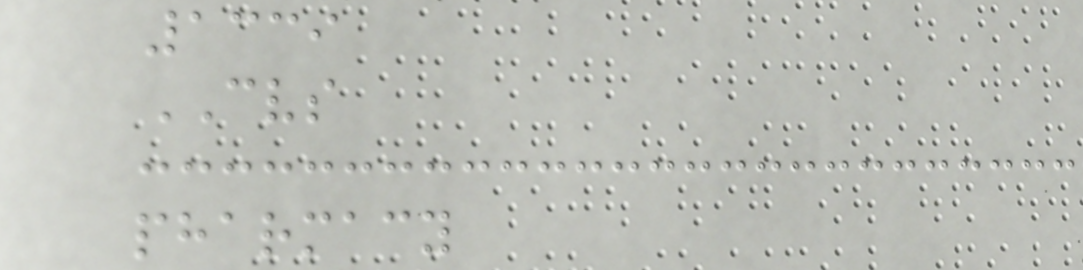1339
CVS
pharmacy
